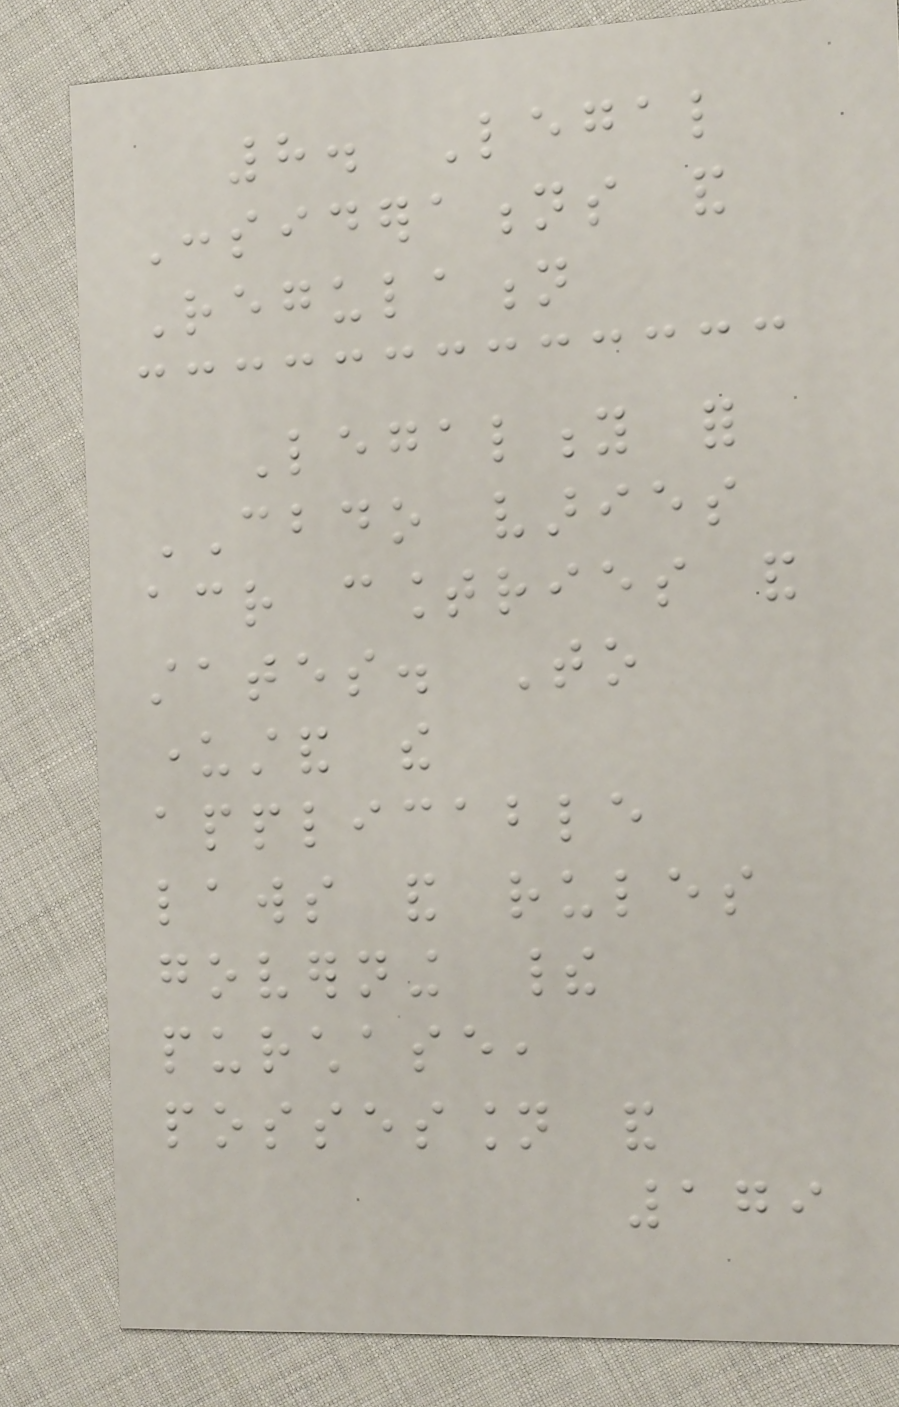8. Legal
Considerations and
Regulation
Legality for
CBDO varies
across countries and
states. To
understand the
applicable
laws and rules
governing their
purchase,
possession and
179
